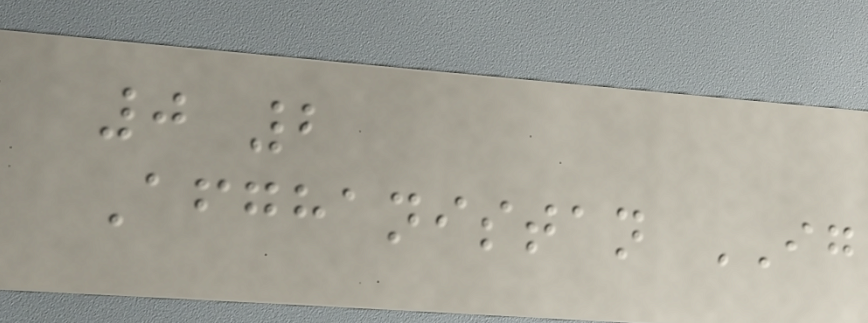0 2
Afghanistan IG
